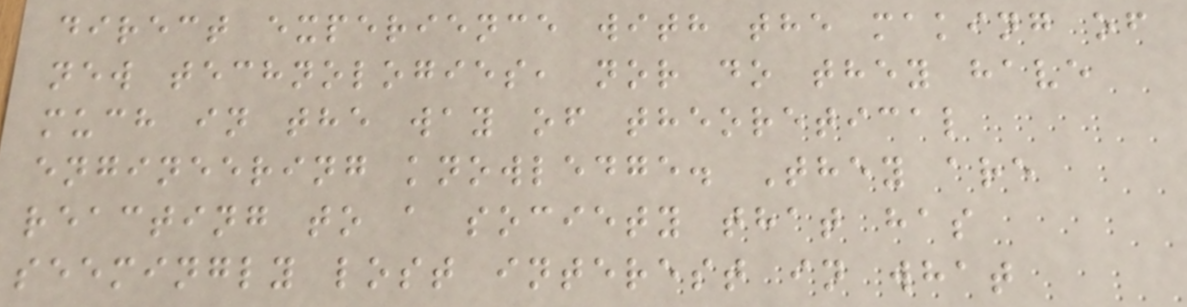direct experience with the making of
new technologies, nor do they have
much in the way of theoretical
engineering knowledge. They are
reacting to a society that has
seemingly lost interest in what
